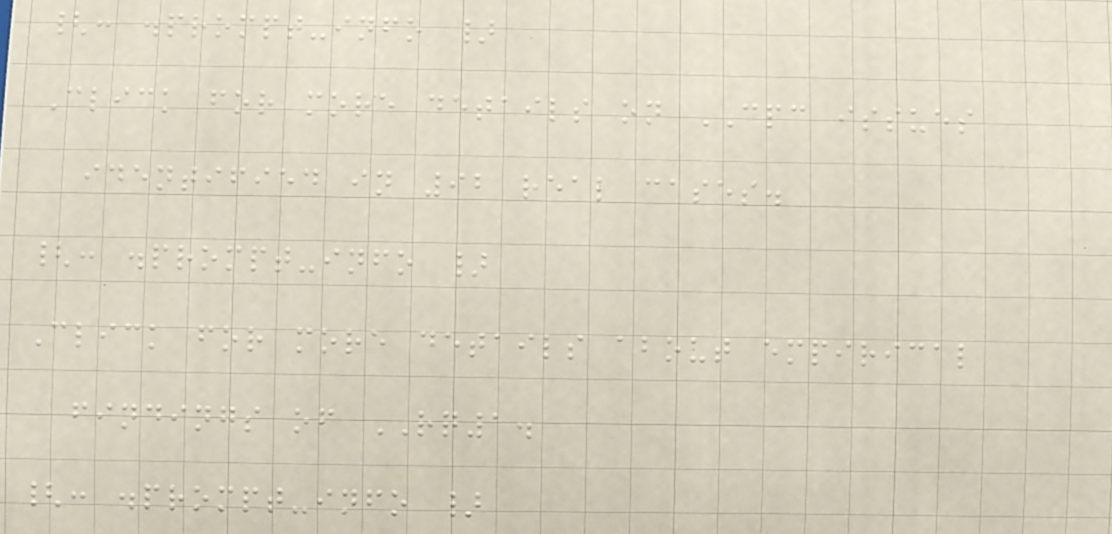{: .prompt-info }
Click for more details on CPC issues
identified in 92 real cases.
{: .prompt-info }
Click for more details about empirical
findings of RQ1.
{: .prompt-info }
